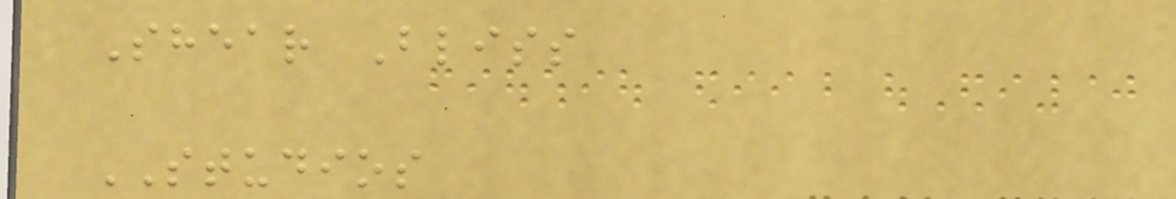Shear Bliss
STUDIOS
